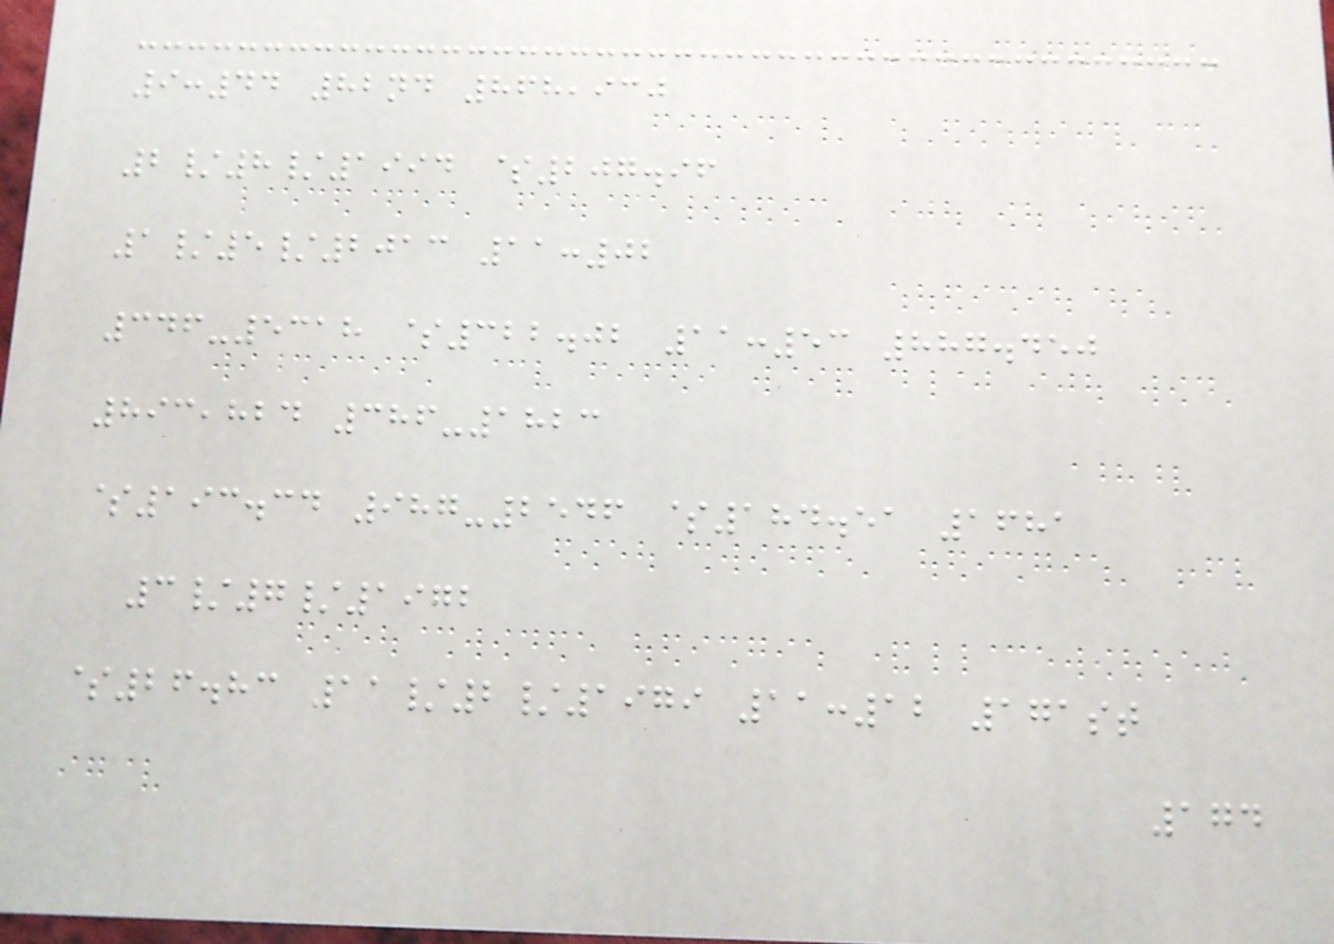9:44 82nd 868,930
2/8/1994 $207.96
1/5/2013 11:02
346-5318 $322.02 11:53 887.450
893,824 386-1823
$193.34 987-2546 $184.51 1681
3/7/1972
$26.83 11/2/1979 11:12 171st
174
